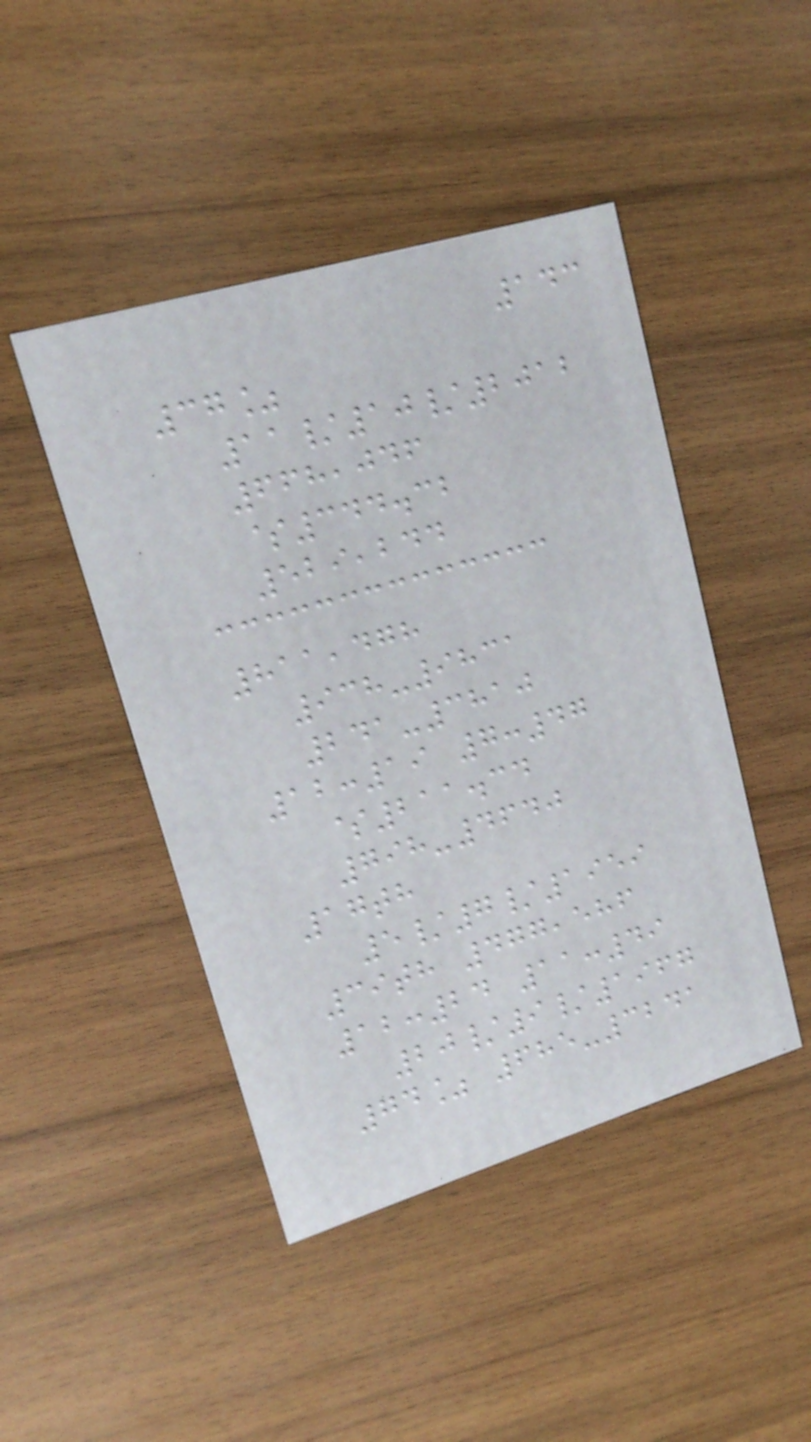143
37%
11/10/2012
668,046
$344.32
529,244
811,478
938-9831
241-3810
12:19 7:47
$211.34
798-4640
17th
5/7/1959
39th 477,586
12:24 11:49
20/9/1967
74% 685-3241
